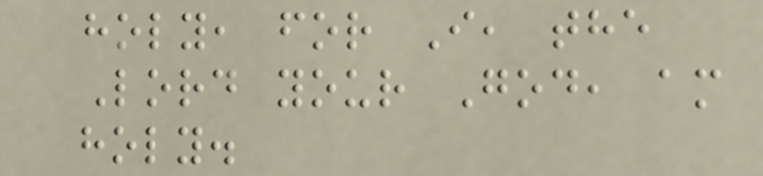holy, for I, the
Lord your God, am
holy.
